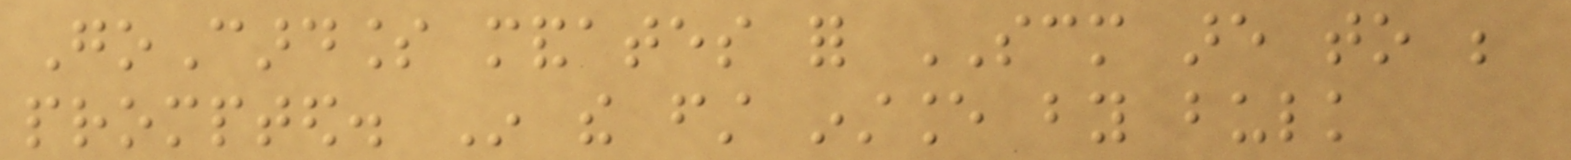GoCardless mandates for SCM are to be
prompted. In the first instance by bulk
